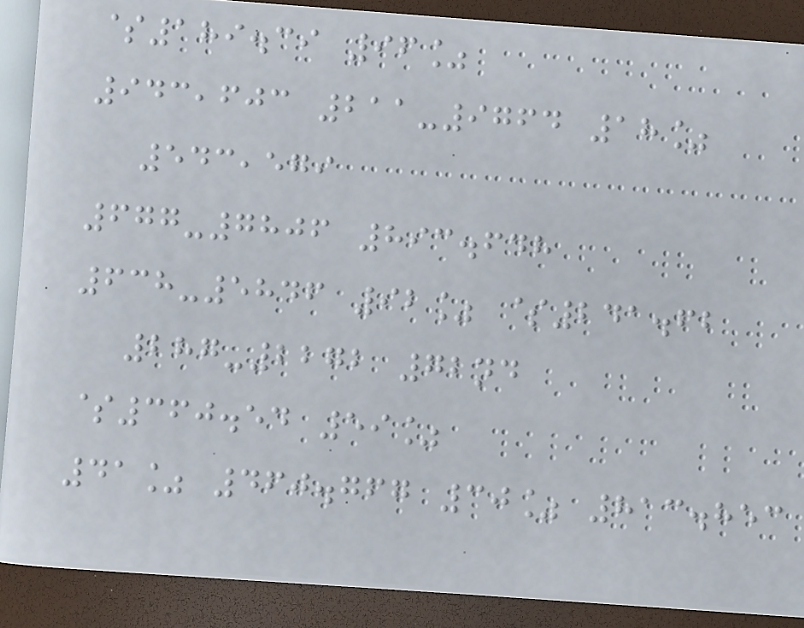$189.39 96%
943,603 211-9764 18%
543,579
677-7806 893.648
638-5846 92% $241.62
287-2272 72nd
$360.54 59%
41% 460.767 30% 813.853
